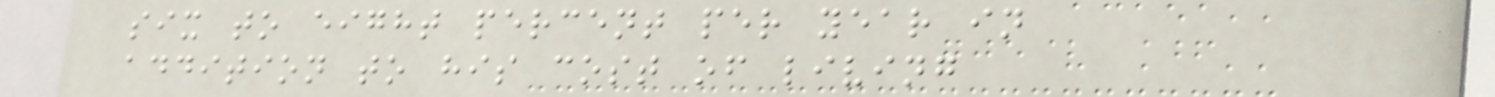six to eight percent per year in
addition to his cost of living
